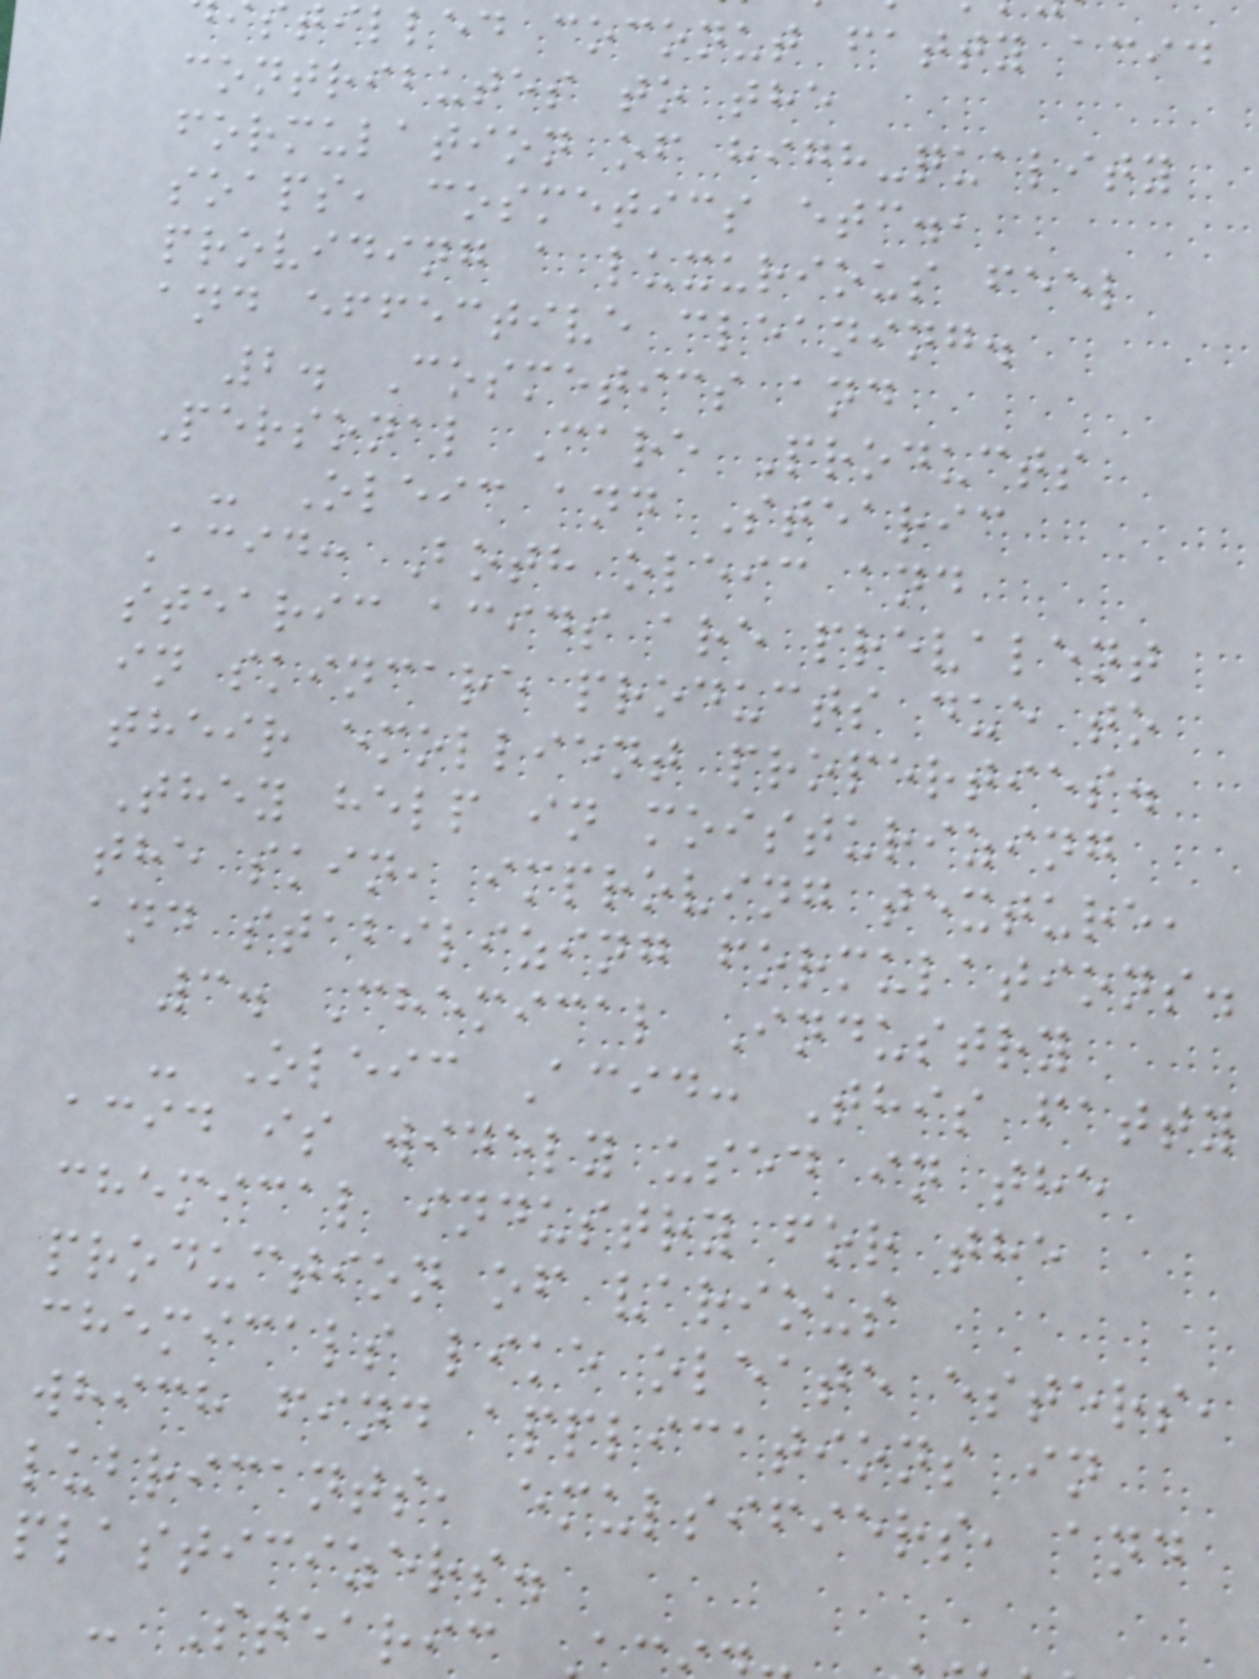tilled coconut fatty acid
contributes to the
formulation of high-quality
soaps, cosmetics etc.,
providing a luxurious feel
and effective cleaning.
2. Cosmetics and
Personal Care Products
- Oleic and Stearic
Acid: Both oleic and
stearic acids are prevalent
in skincare products due to
their emollient properties.
They help in moisturizing
the skin, improving texture,
and stabilizing formulations.
3. Chemical Industry
- Oleic Acid: This fatty
acid is widely used in the
chemical industry for the
production of various
chemicals like oleate esters,
which find applications in
lubricants, emulsifiers, and
plasticizers.
- Stearic
